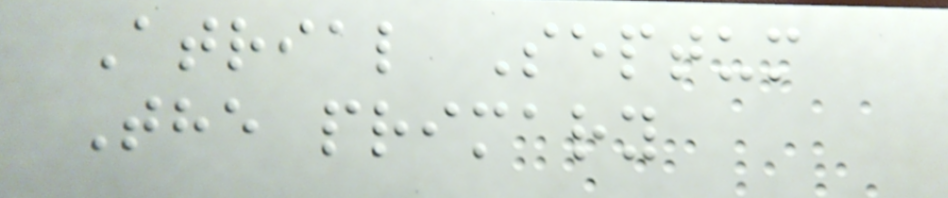Atrial Septum
The primary
